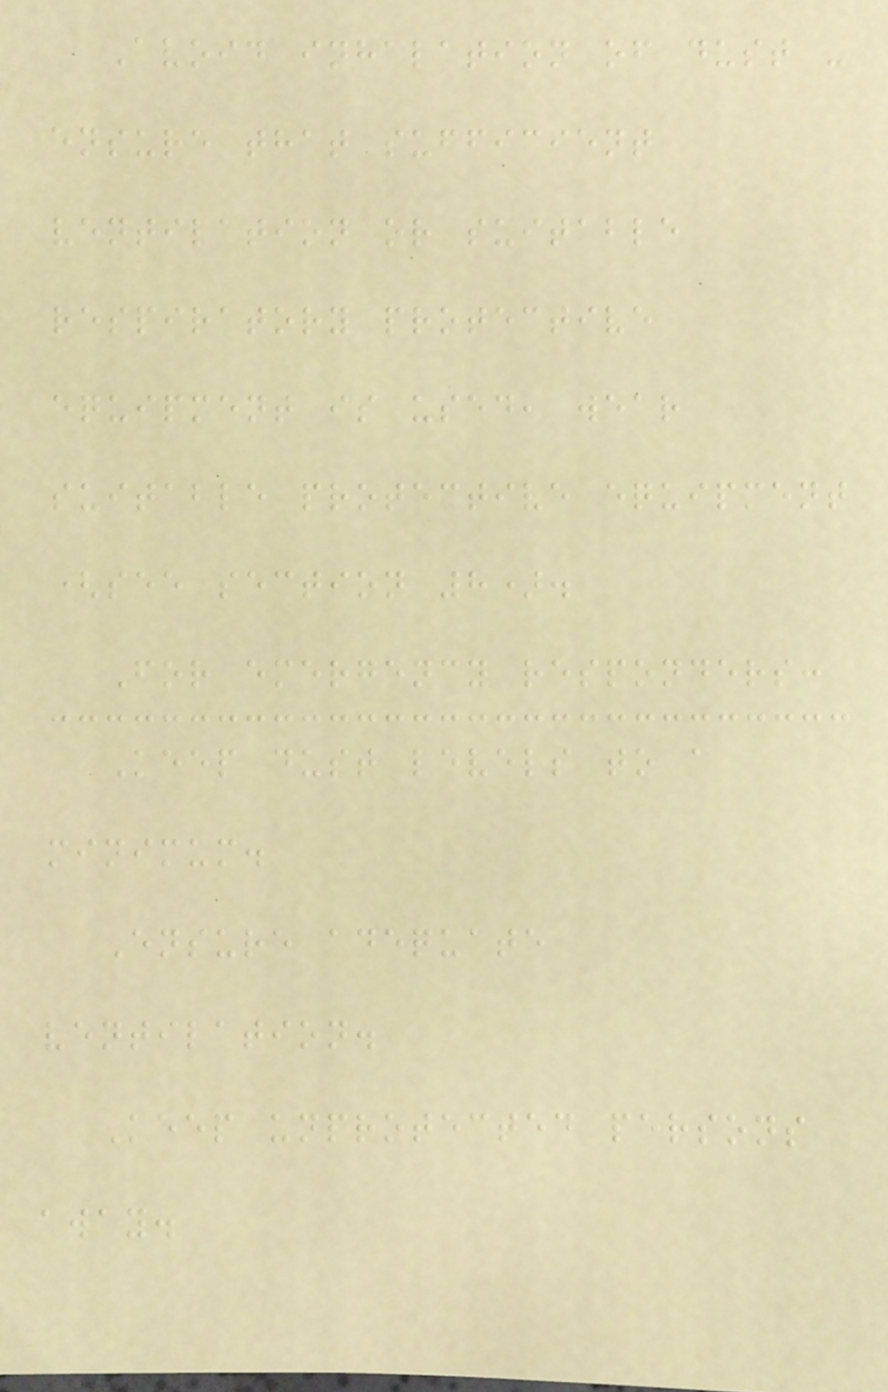Avoid inhalation of dust -
ensure that sufficient
ventilation or suitable
respiratory protective
equipment is used, wear
suitable protective equipment
(see section 8).
For emergency responders:
Keep dust levels to a
minimum.
Ensure adequate
ventilation.
Keep unprotected persons
away.
